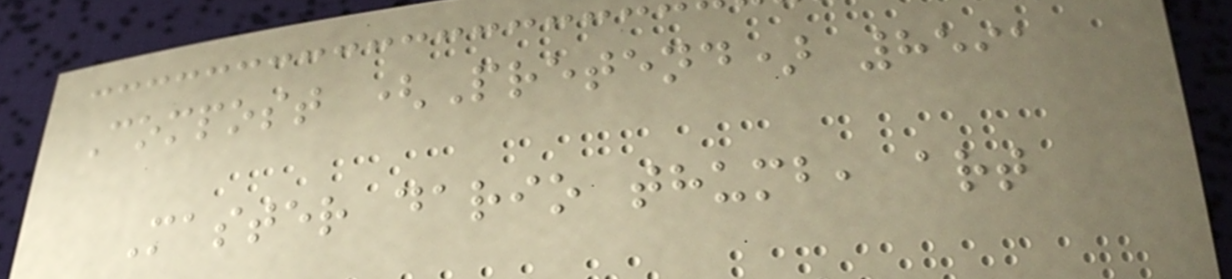Compost (Pretend) 8591
Master dario thumb, art
